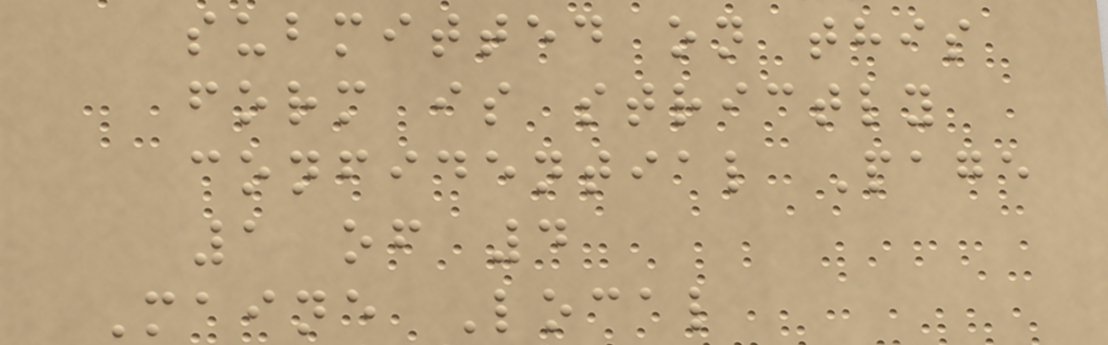submitted on this
form is strictly
confidential Page
1 of 4
Maine Local
